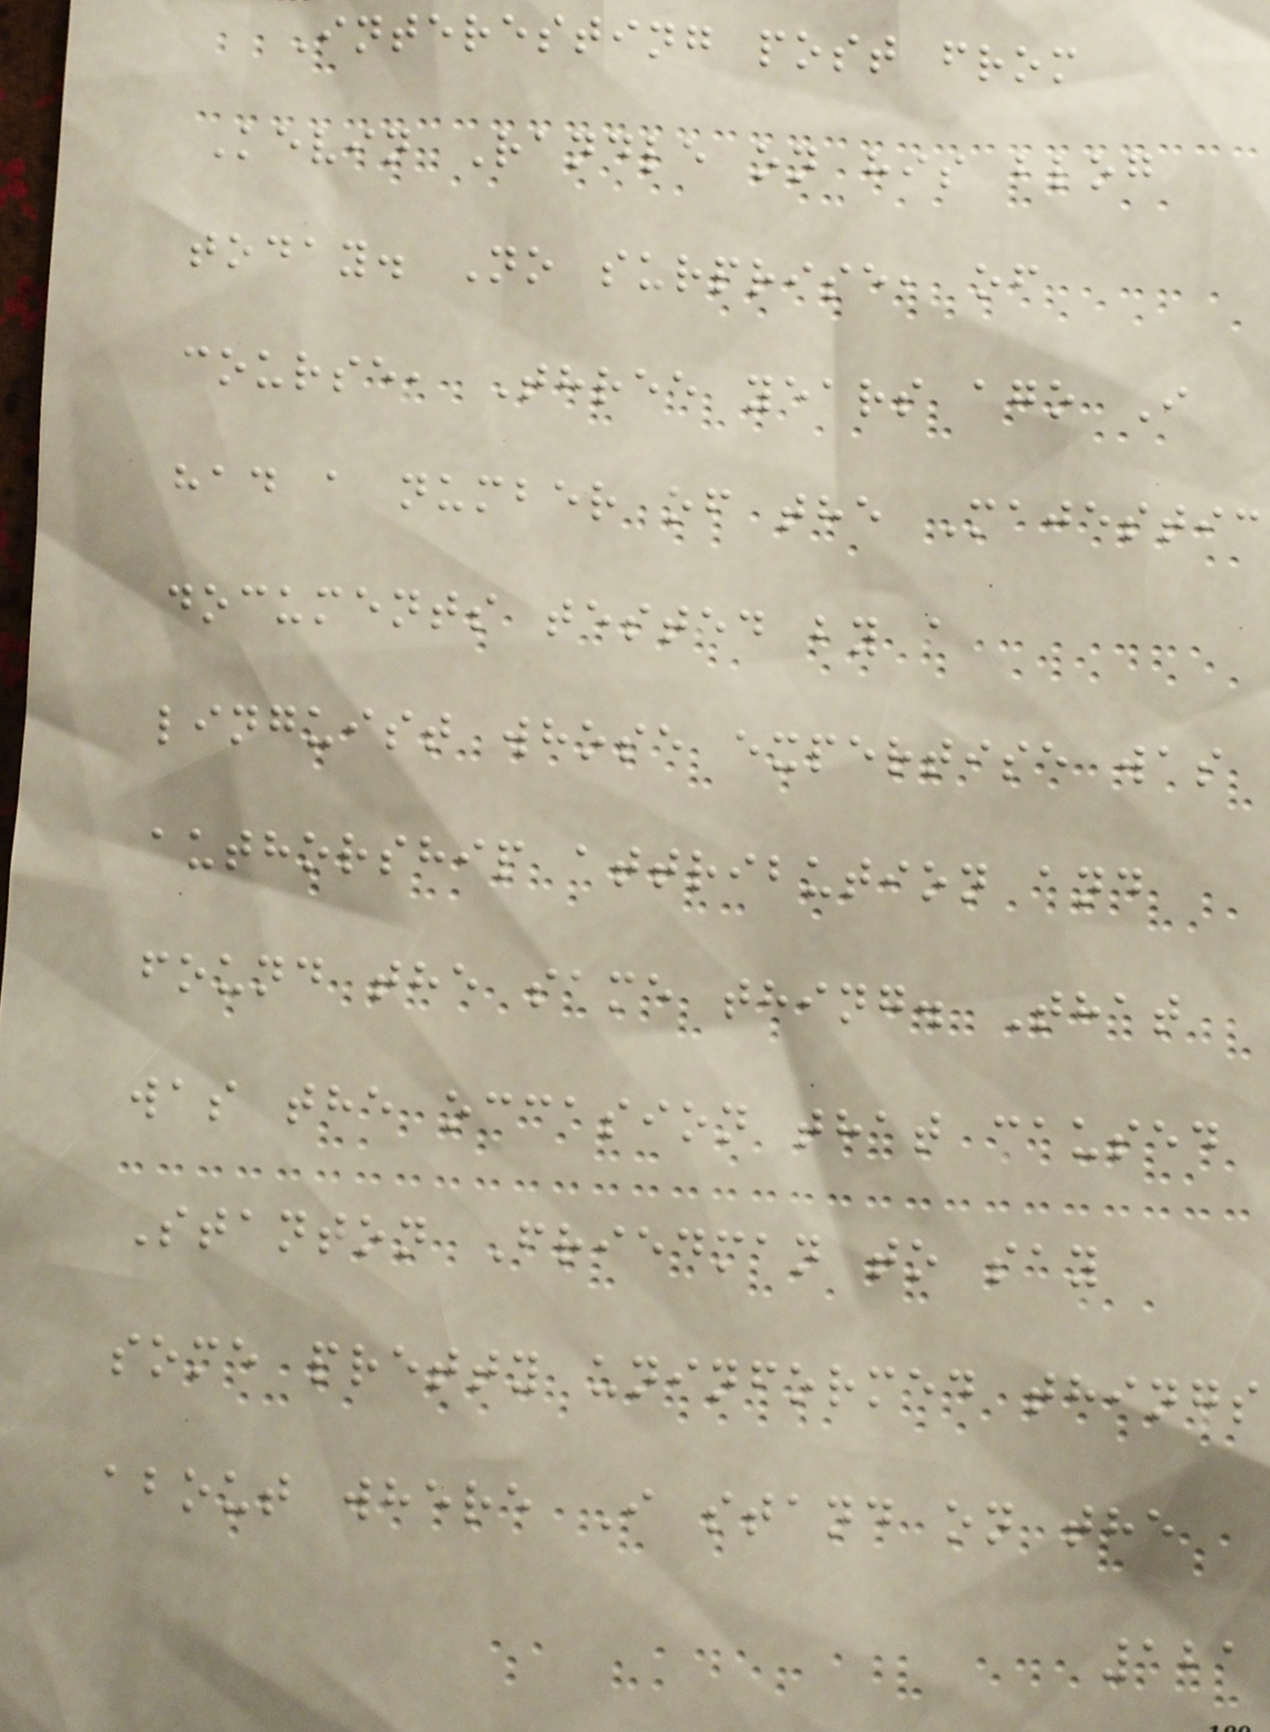Interesting post from
Kevin Randle on his blog
today. No surprise, of
course, Three years ago I
had a number of the Majestic
documents tested by a
linguist whose expertise was
authorship attribution and
found the same thing. That
was the occasion that caused
Stanton Friedman to say
some pretty uninformed things
about where I stand on the
121
